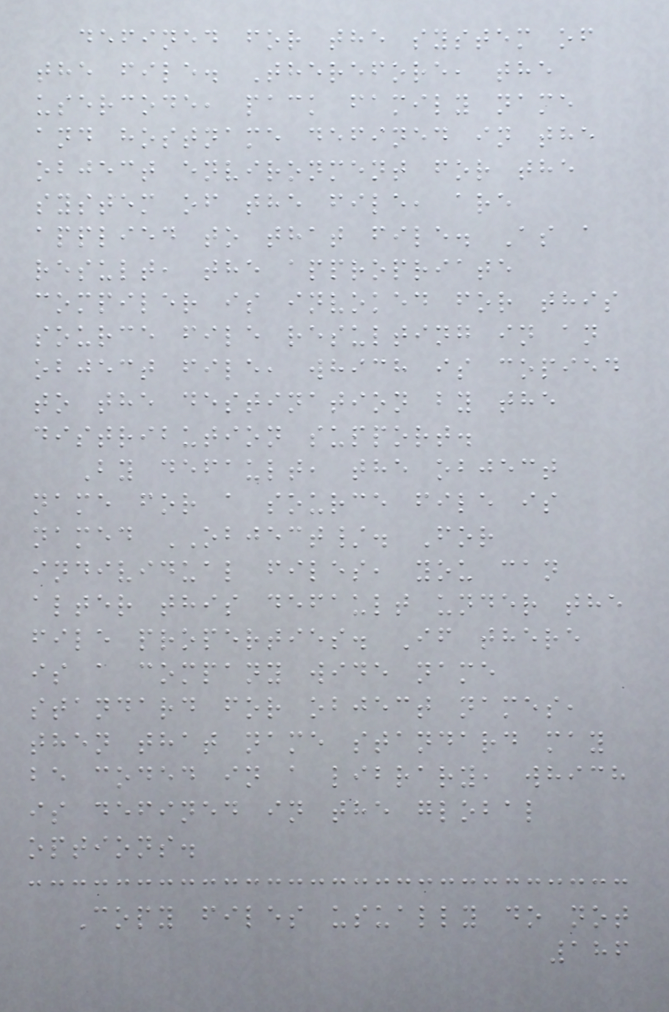defined for the system of
the file. Therefore, the
usercode, pack family name
and hostname defined in the
object environment for the
system of the file, are
applied to that file. As a
result, the appropriate
compiler is invoked for this
source file resulting in an
object file, which is copied
to the destination by the
distribution support.
By default, the object
name for a source file is
named OBJECT/. For
individual files, you can
alter this default under the
file properties. If there
is a company wide name
standard for object names,
then that name standard may
be coded in a library, which
is defined in the global
options.
Copy files usually do not
186
